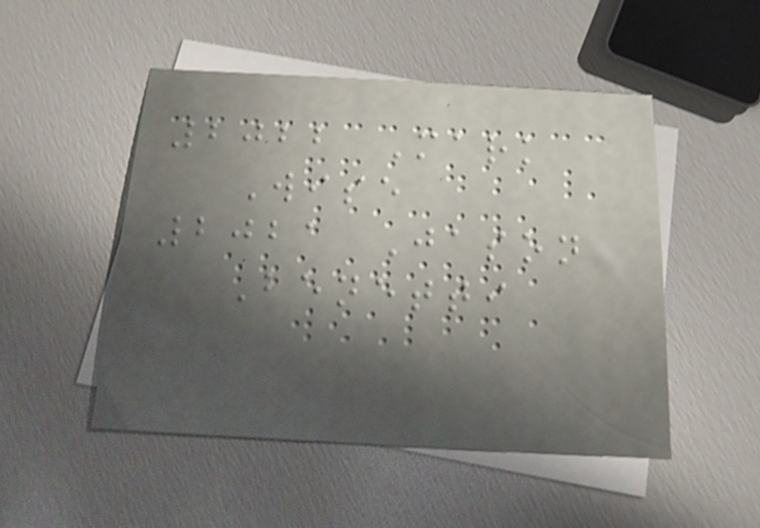2022 Mark
Wise
2021 Jason
Benetti
